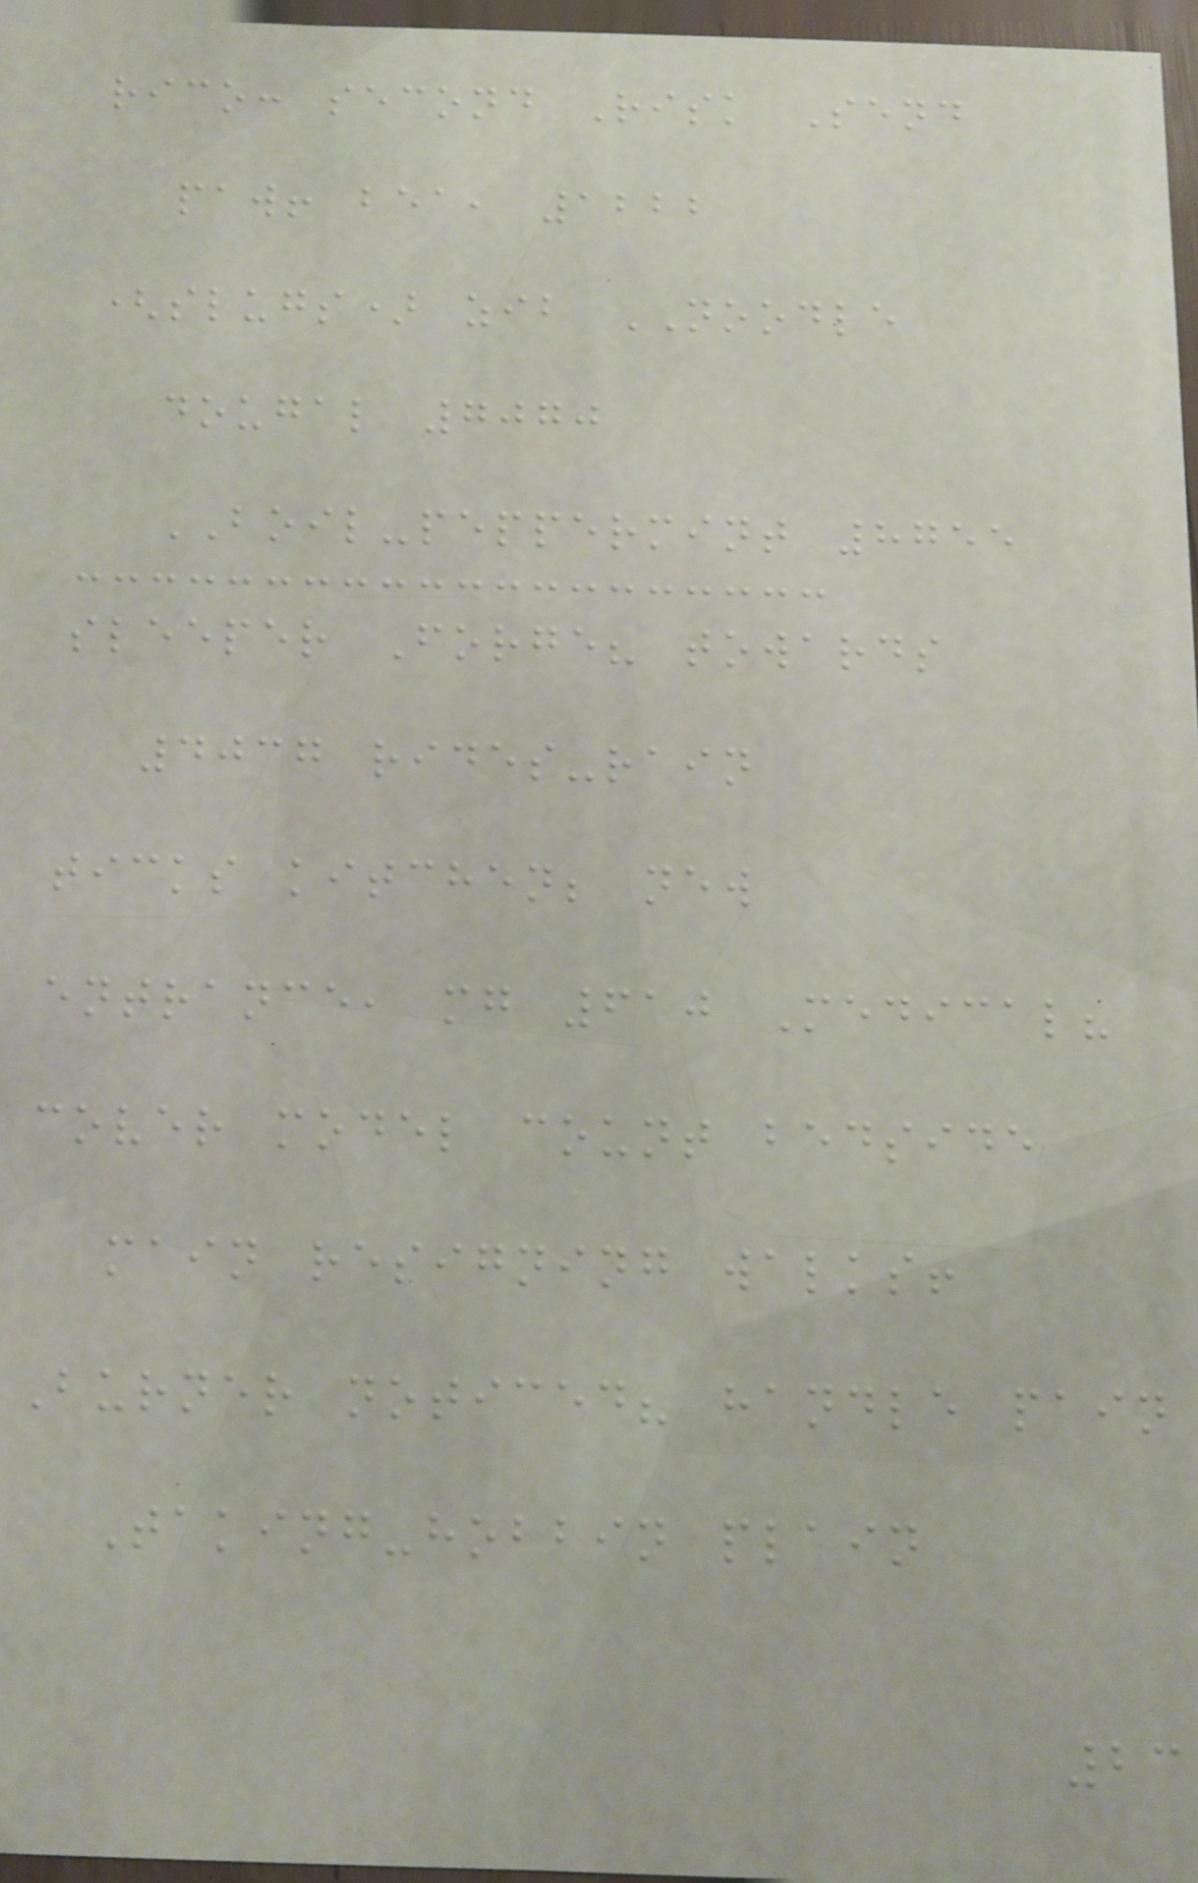rico: second Risk Send
paw! bea, 1222
(slugs) zib NOODLE
dougal 7070
BOIL-peppermint 8755
sleeper Forge? towards
4037 rides-rain
ticks kitchen; new
entrance, mg 610 Medical?
cover model count bedside
main resigning walks!
Burner noticed? handle pain
Taking-hobbin plain
23
